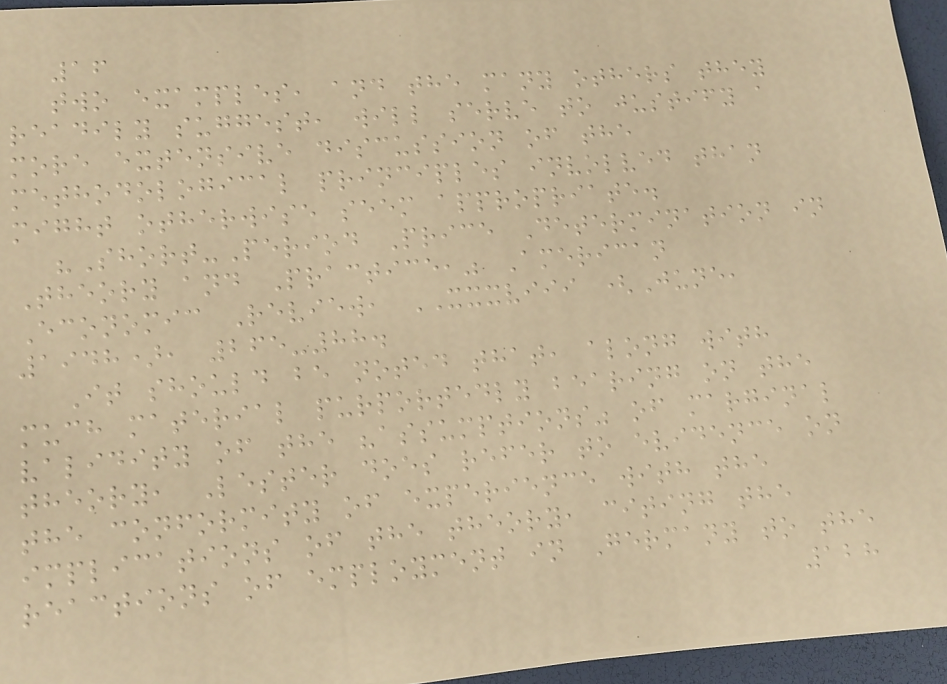16
two examples, and the many others they
readily suggest, will serve to justify a
more extensive discussion of the
methodological principles involved than
might otherwise seem appropriate.
"Short-Period Price Determination in
Theory and Practice," American
Economic Review, XXXVIII (June,
1948), 265-88.
It should be noted that, along with
much material purportedly bearing on the
validity of the "assumptions" of marginal
theory, Lester does refer to evidence on
the conformity of experience with the
implications of the theory, citing the
reactions of employment in Germany to the
128
